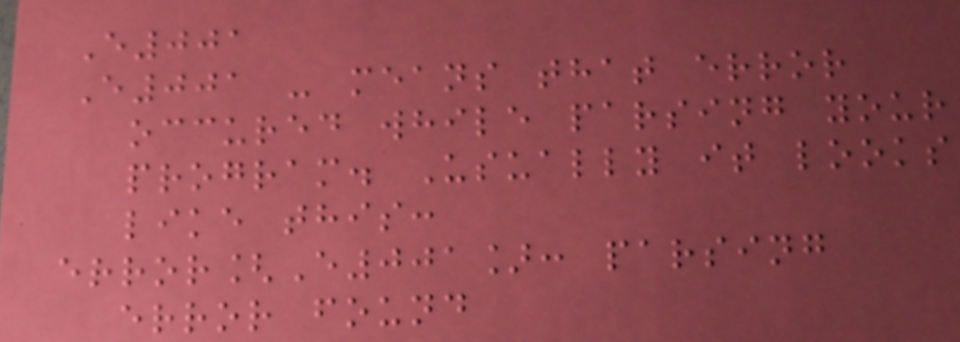E001
E001 - means that error
occured while parsing your
program. Usually it looks
like this:
error[E001]: parsing
error found
